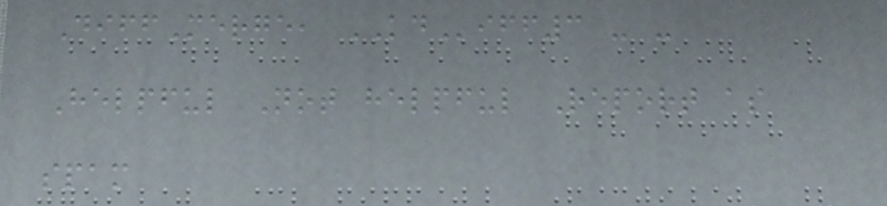DiffMerge, KDiff3 - -
Helpful Not helpful Report as
spam
